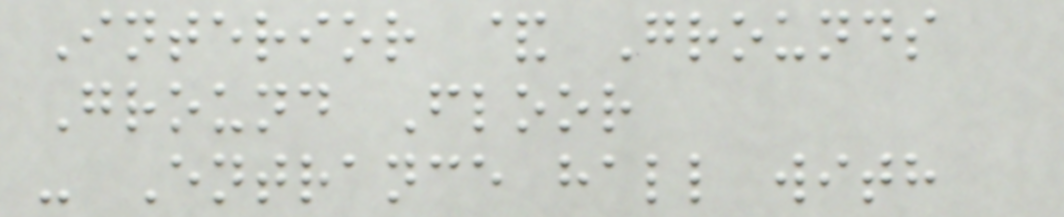Interior & Grounds
Ground Floor
- Entrance hall with
